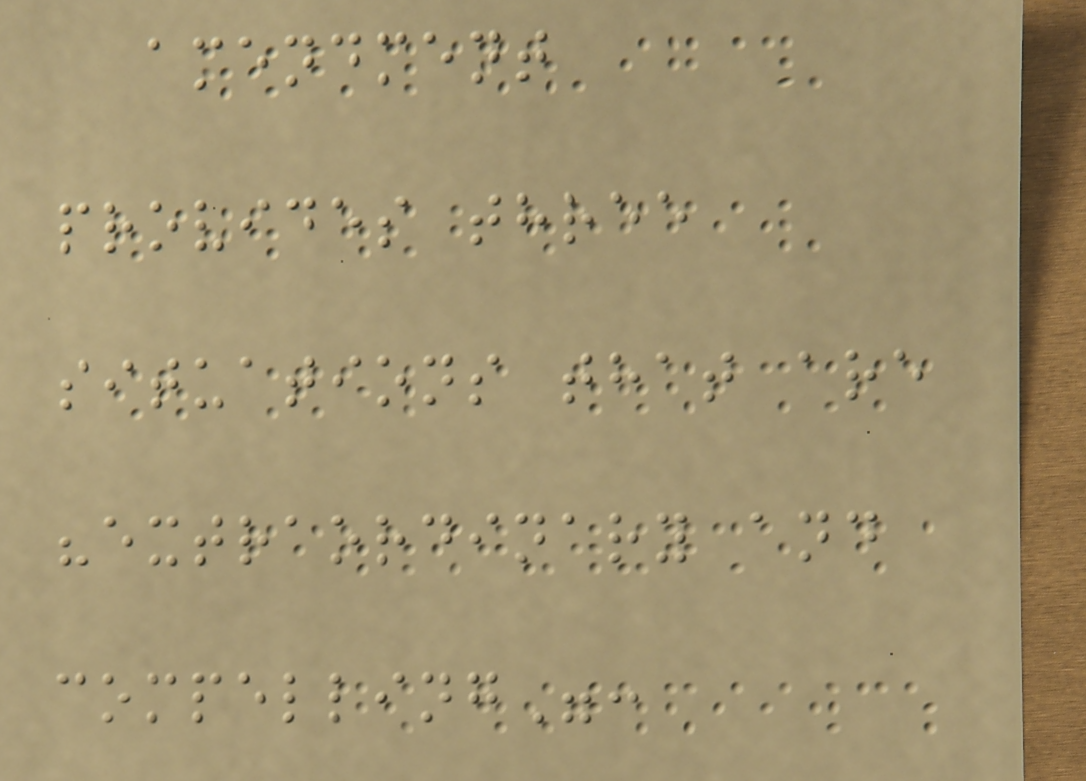amendment
provides three
situations that are
"extraordinary and
compelling":
